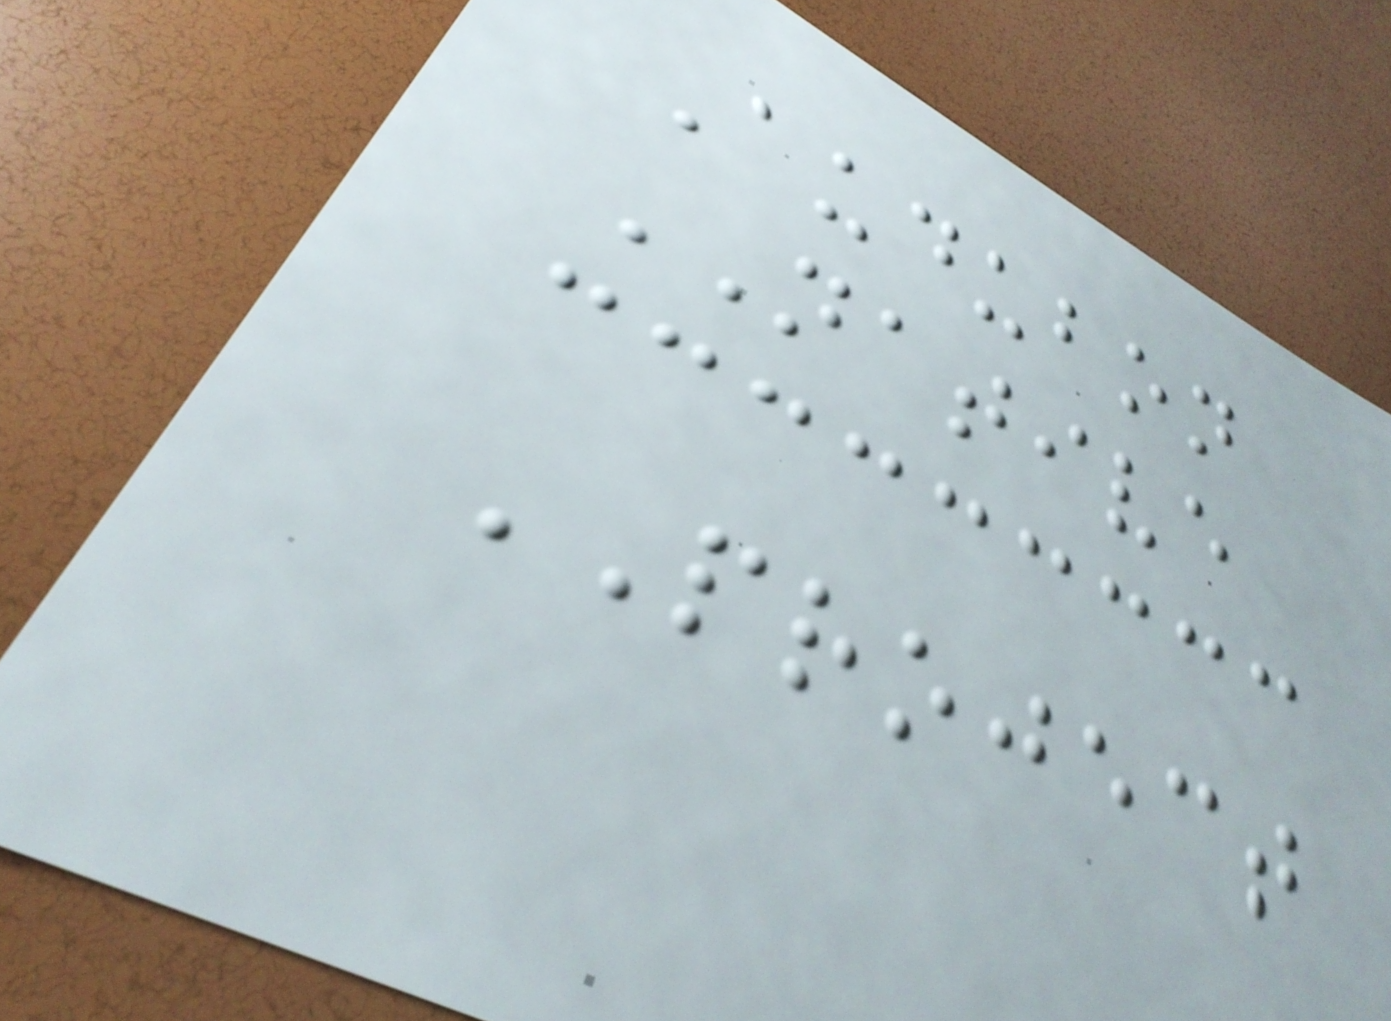Audubon
NATIVE
PROJECT
